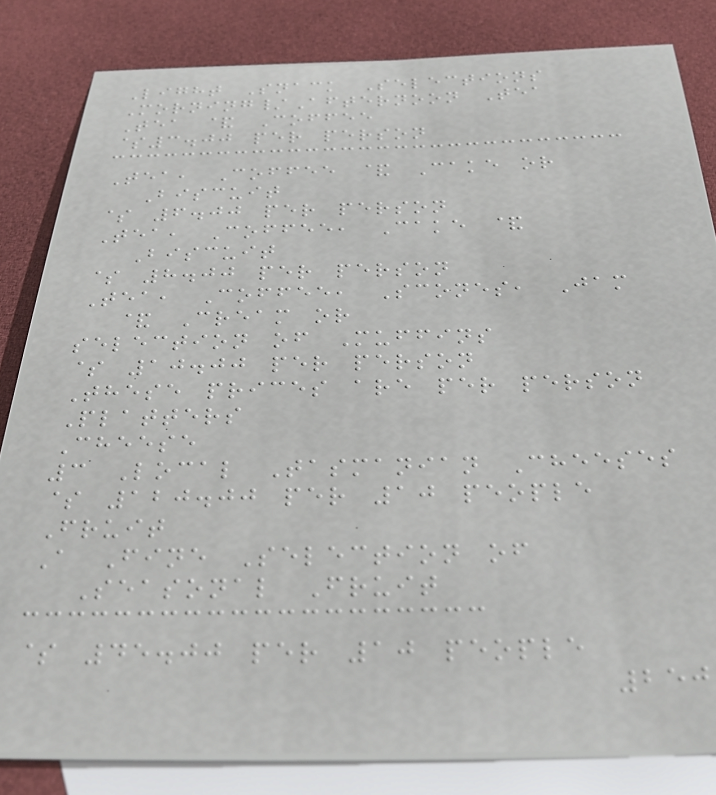Light Snack Selections
Morning/Afternoon Tea
Tea & Coffee
$3.00 per person
Tea, Coffee & Cake or
Biscuit
$ 6.00 per person
Tea, Coffee, Cake &
Biscuit
$ 8.00 per person
Tea, Coffee, Scones, Jam
& Cream or
selection of Muffins
$ 10.00 per person
These prices are per person
Platters
Cheese
3 Local Tasmanian Cheeses
$ 120.00 per 10 people
Fruit
A Fine Selection of
Seasonal Fruit
$ 45.00 per 10 people
250
